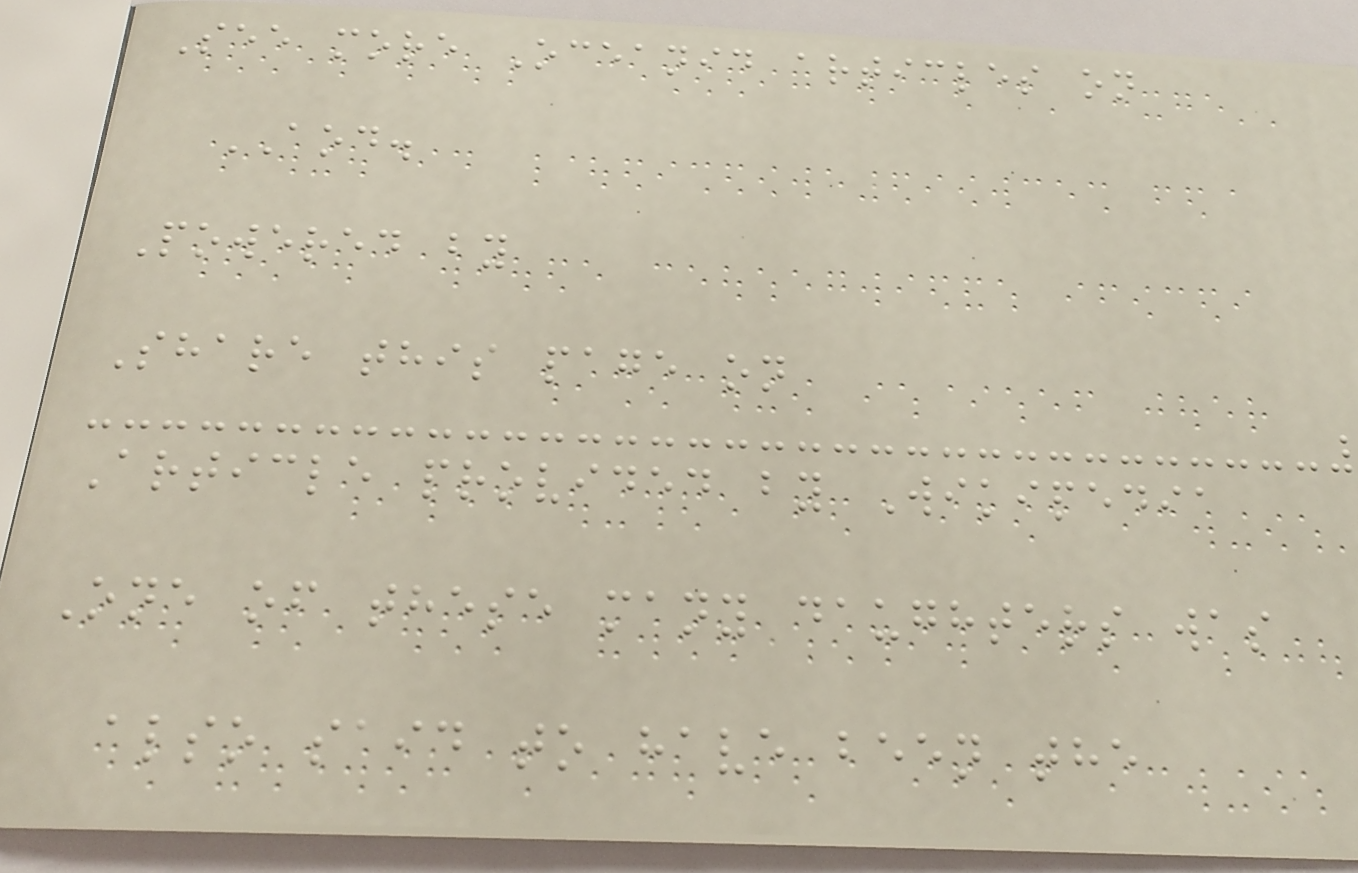See more Oceanid articles on
AOD.
Powered by
Share this page on
Article provided by Wikipedia
One of these many daughters was
also said to have been the
